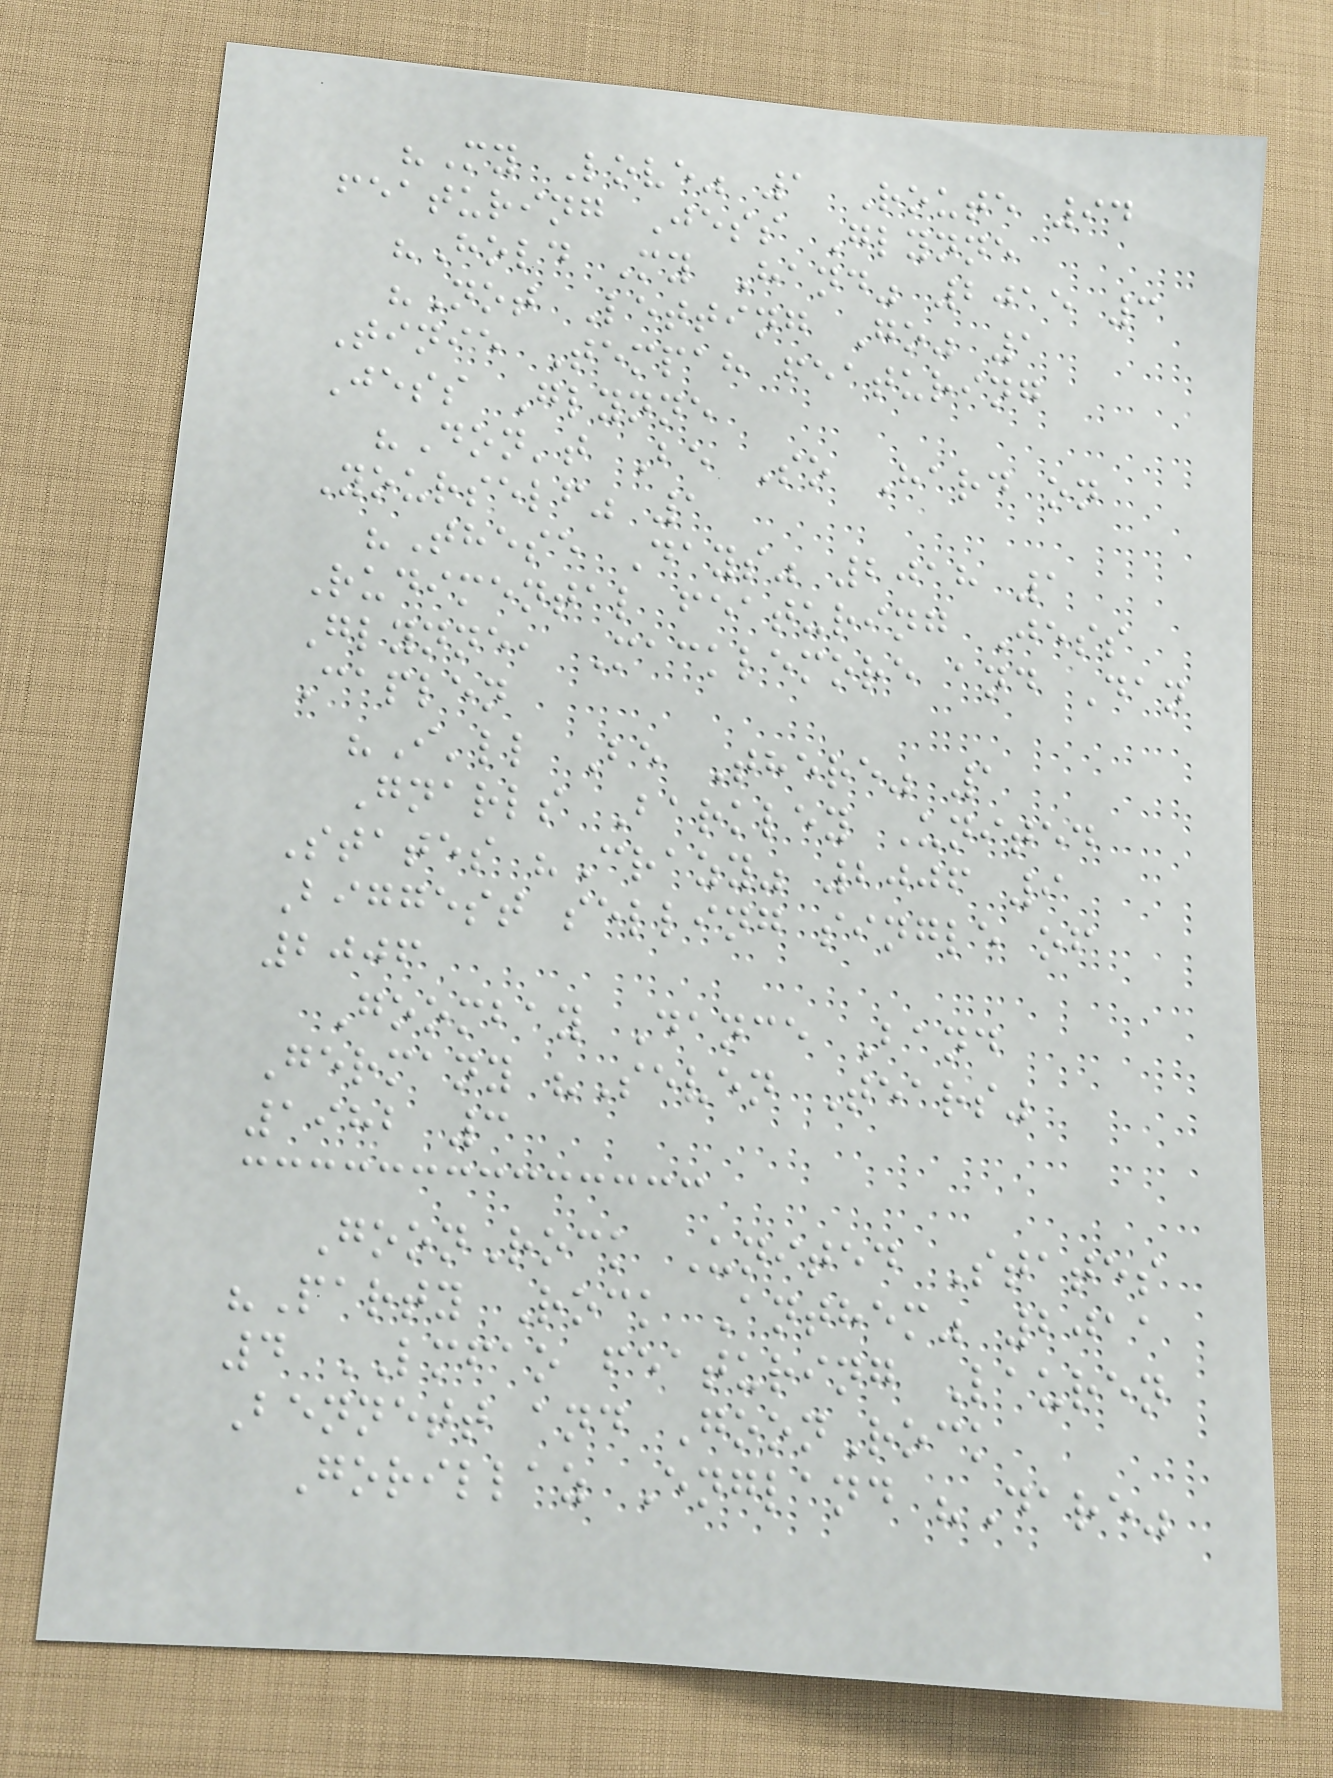"My Love" 1 Route 94
featuring Jess Glynne
"Hold My Hand" 2015 3
"Not Letting Go" 1
Tinie Tempah featuring
Jess Glynne
"Don't Be So Hard on
Yourself" 1
"These Days" 2018 1
Rudimental featuring Jess
Glynne, Macklemore and Dan
Caplen
"I'll Be There" 1
Gnarls Barkley United
States "Crazy" 2006 9
Biggest selling single of
2006
Goombay Dance Band
Germany "Seven Tears"
1982 3
GoonRock United States
"Party Rock Anthem" 2011
4 LMFAO featuring Lauren
Bennett and GoonRock
Gorillaz England "Dare"
